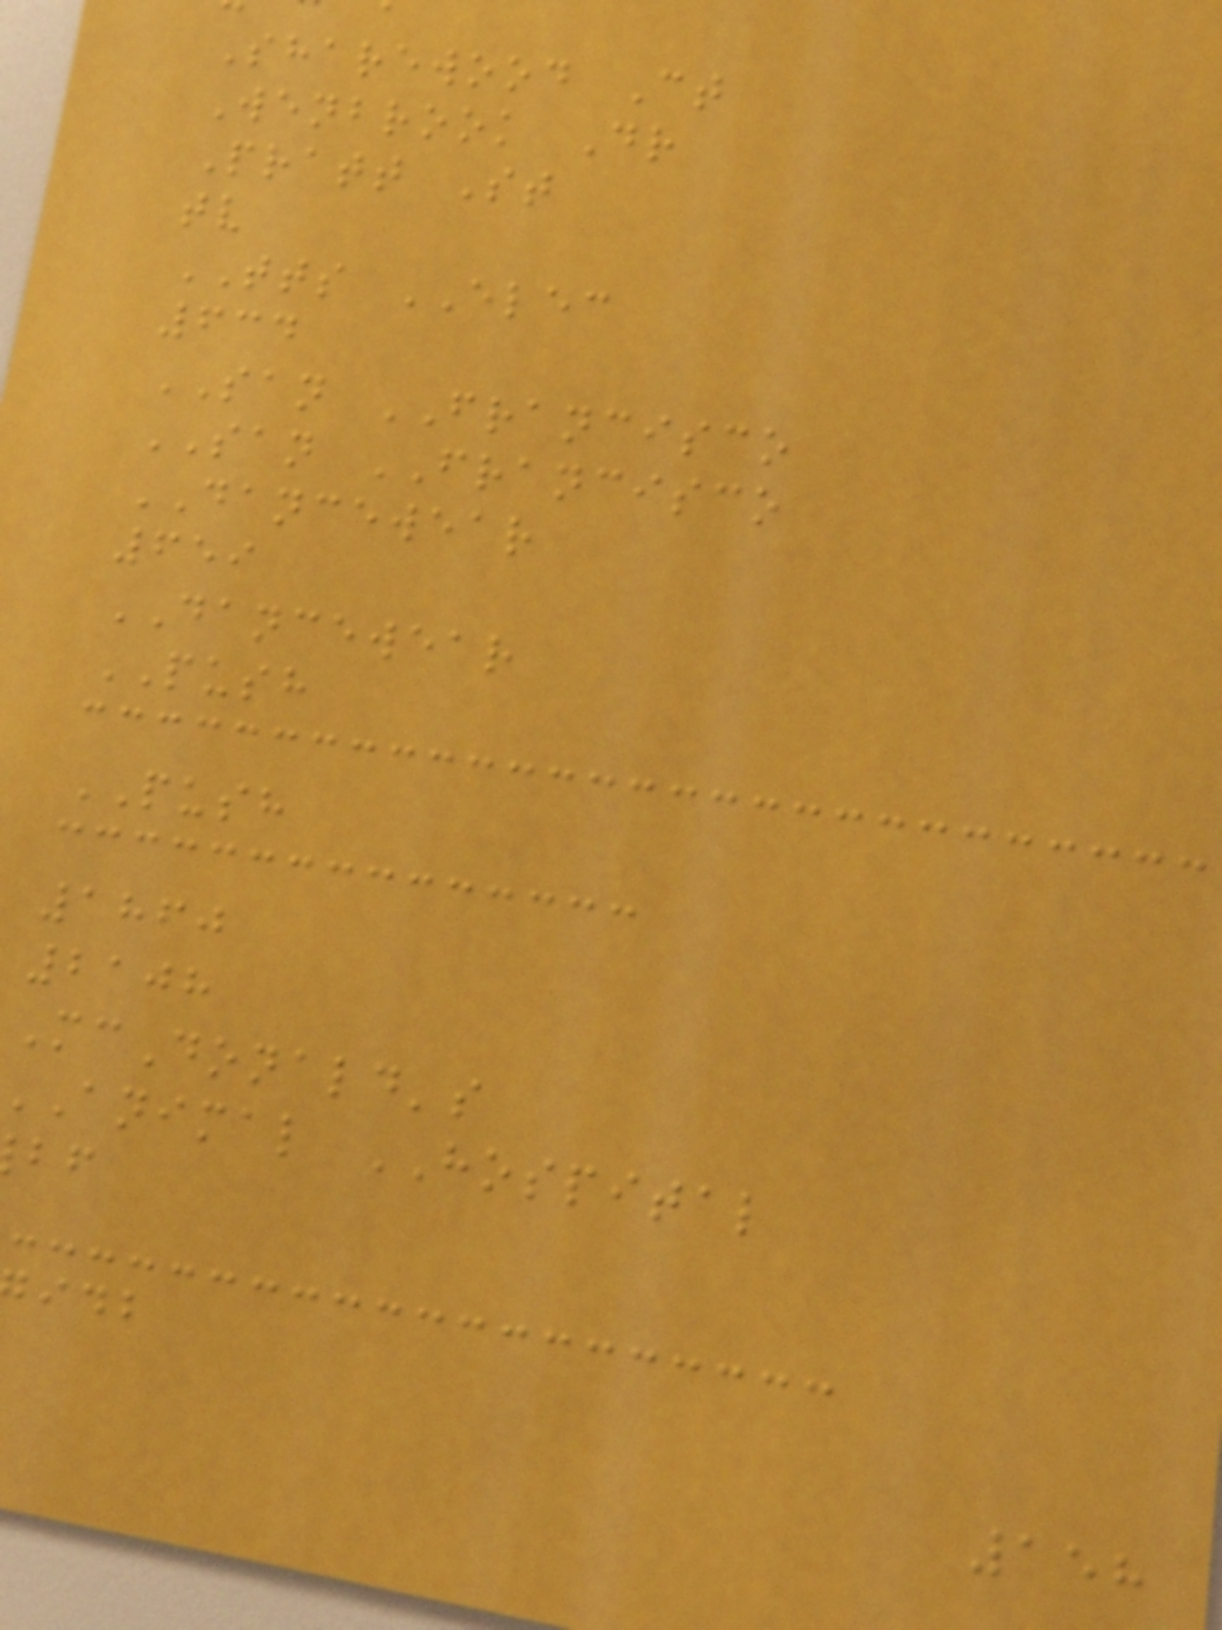Sharewood Ct
Wenbrook Dr
Pratt St
tv
TTS ELEC
634
SAN FRANCISCO
SAN FRANCISCO
DANCEWEAR
659
DANCEWEAR
PUSH
PUSH
1860
2108
McDonald's
animal HOSPITAL
158
